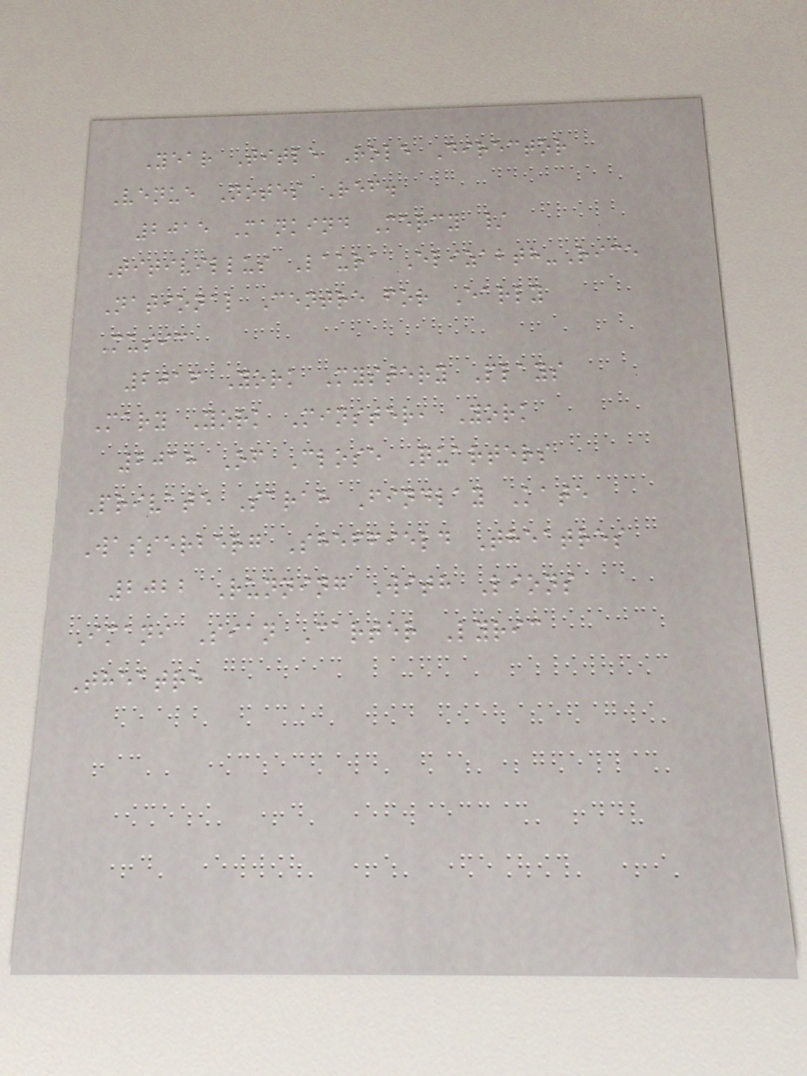Year Title Role Director
Venue Notes Ref.
2015 Mankind Mercy /
Titivillus Laura Elizabth-Rice
National Centre for Early
Music
2016 York Mystery Plays
Mary York Minster, York
2018 Of Close Quarters
Private Sarah Findlay Kate
Wasserberg Sheffield Theatres
2022 Running With Lions
Imani Sian Carter Lyric
Theatre
